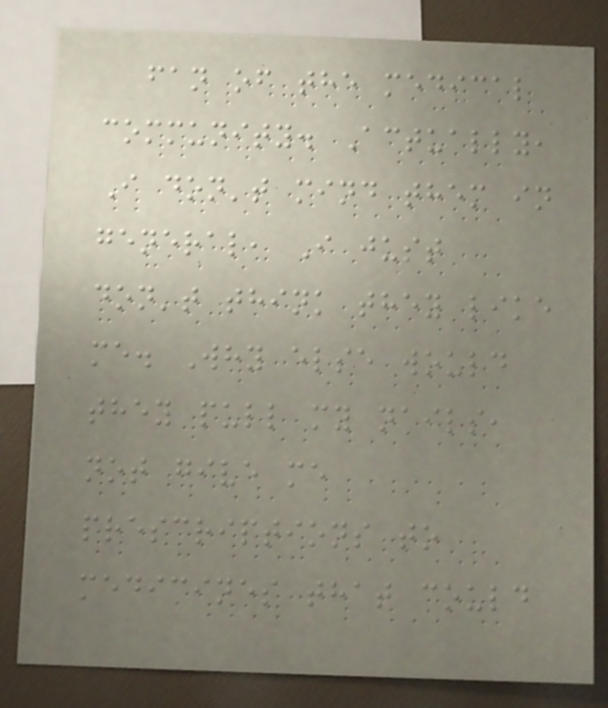fan of the medical
community. Actually,
I don't mind them in
general, I just
don't think they like
me. Why else would
they pull my nails,
not give me
prescriptions to
medicines that could
